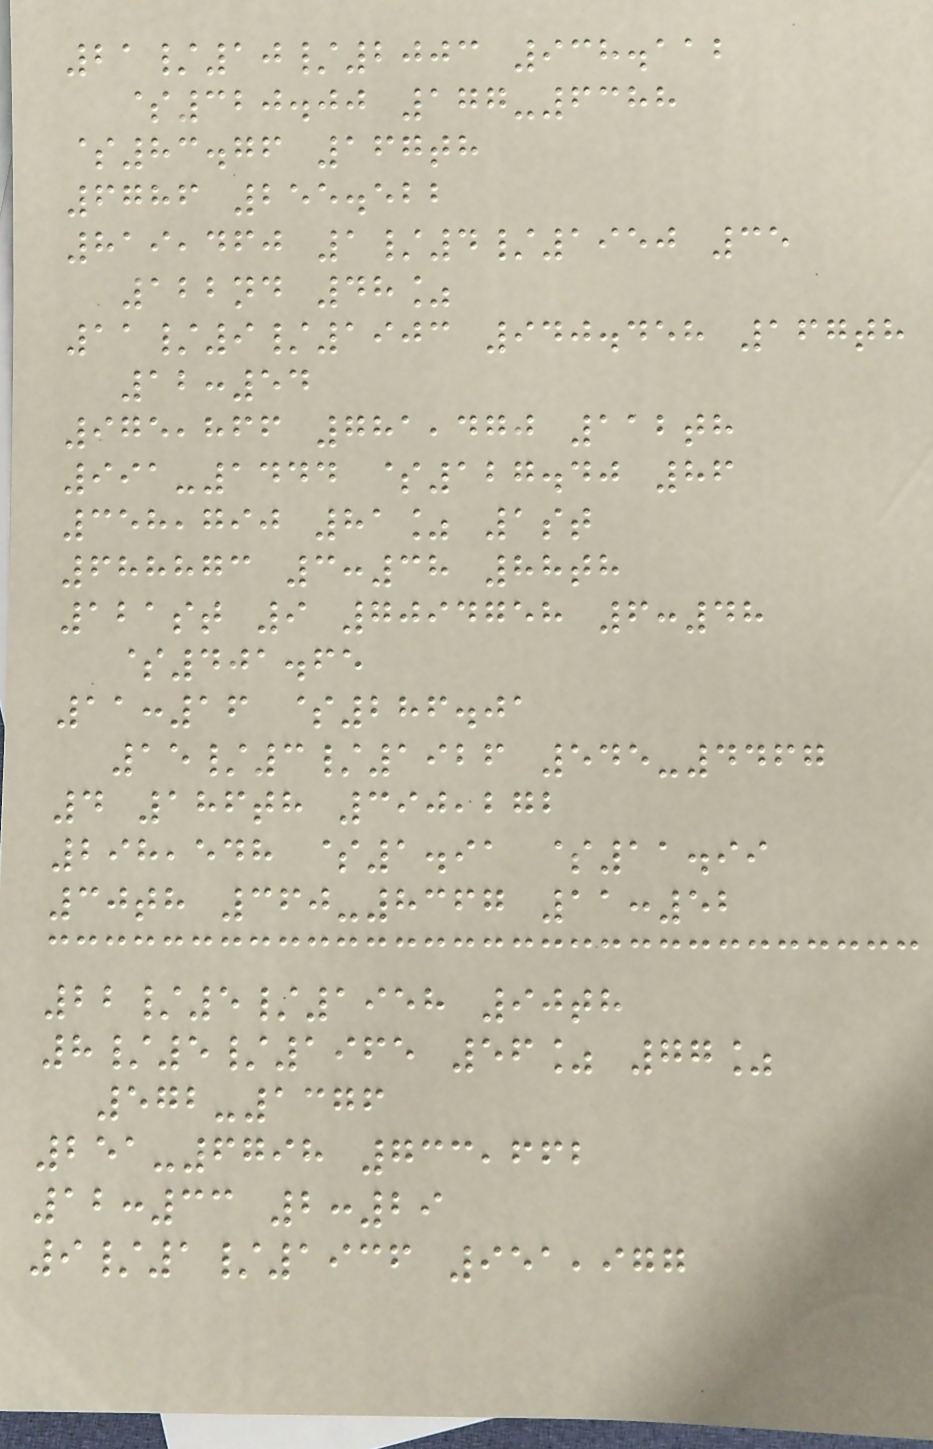21/10/2003 938.112
$320.00 177-6388
$83.76 167th
6786 255.522
819,460 1/4/1950 35
122nd 48%
11/9/1903 940.458 167th
12:54
975,866 781,470 112th
991-1444 $127.40 86
358,790 81% 1st
688873 3:38 88th
121st 9 7094758 6:48
$401.65
11:16 $286.01
15/3/1926 545-4467
4 186th 390,272
298,548 $1.91 $11.99
30th 360-8367 11:52
22/5/1958 90th
8/5/1965 56% 77%
572-1376
251-6798 733,662
12:33 2:29
9/1/1936 951,977
